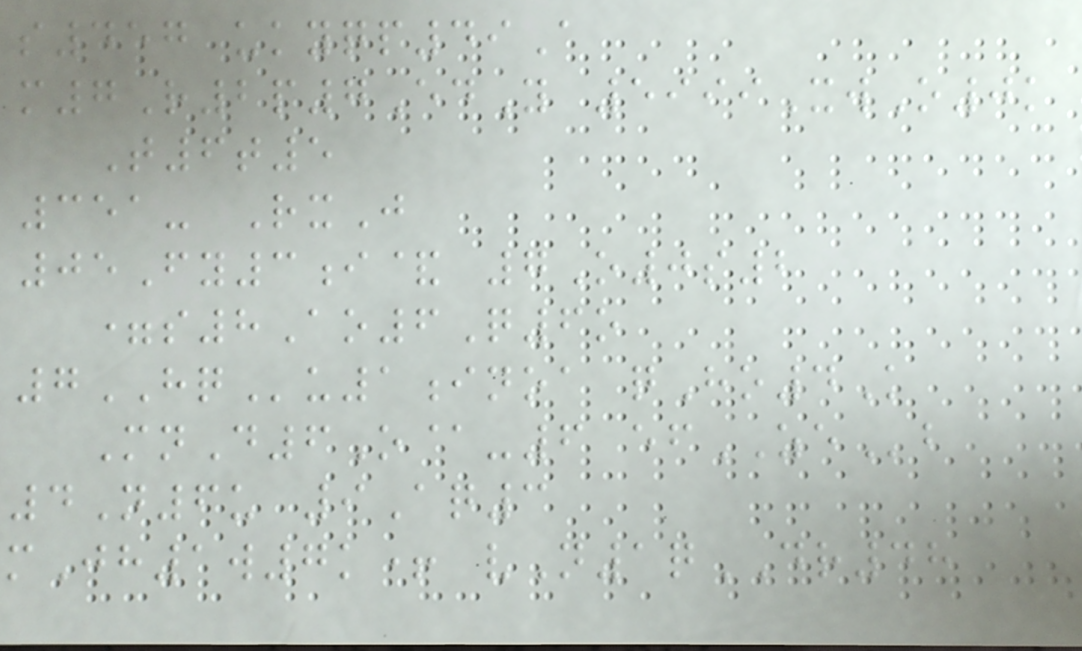s457 ukyqp49A
m7R2p7EdY 5999XwO0k
T6t5
351- RxJ
05Fy3i& 7O0s2
=s8Ao6Q6o
7HQu1inoa qHo4K
MnD6O@-6 efZEb
4N6u 9Aq3
mJh1w7k+ vN1qDR48
